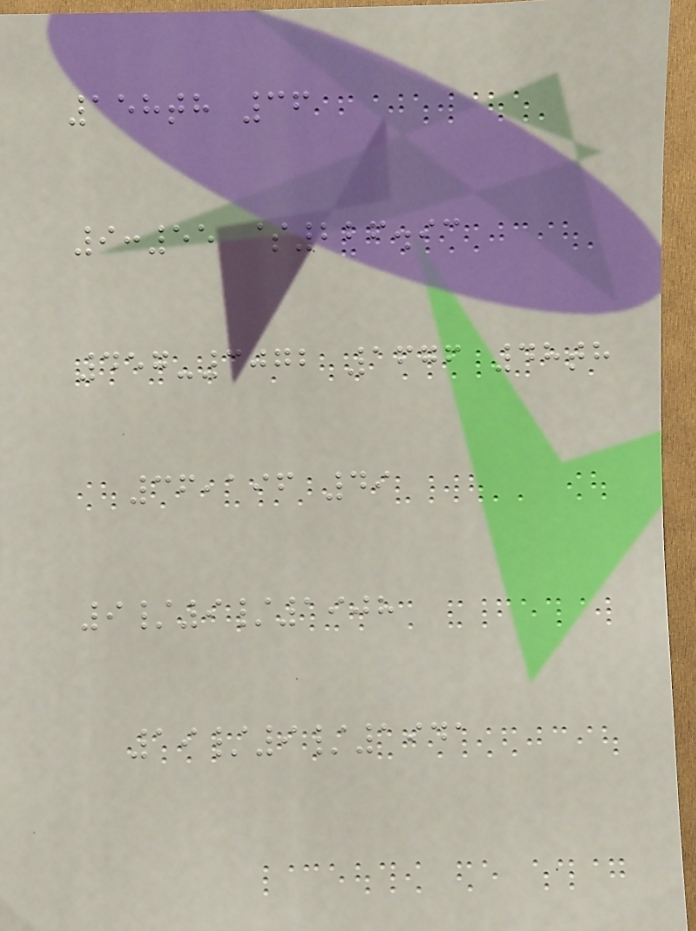158th 36
9:55 $226.93
457-3072 1676 48th
36,196 49
9/9/1908
19/9/1941
